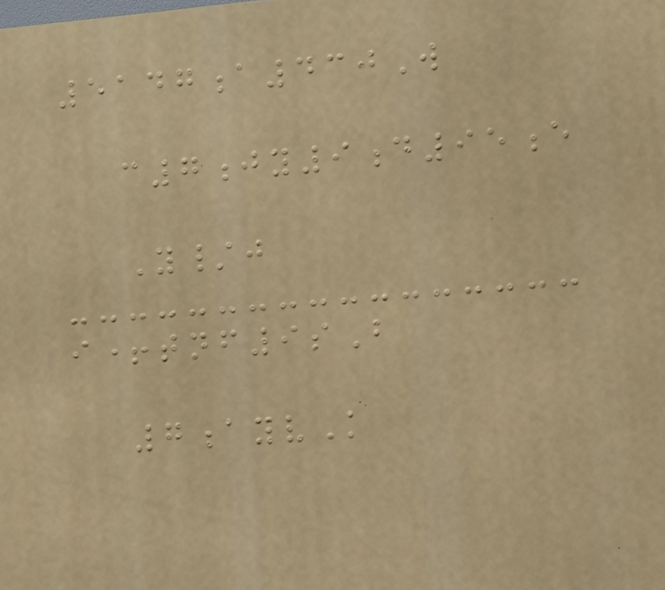5147a430W
c7jy9d95e
Y/j
i+tnf9sB
7ayvK
